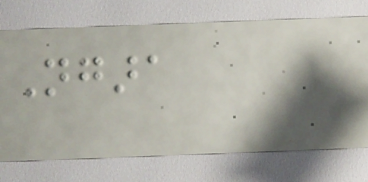Ngara
